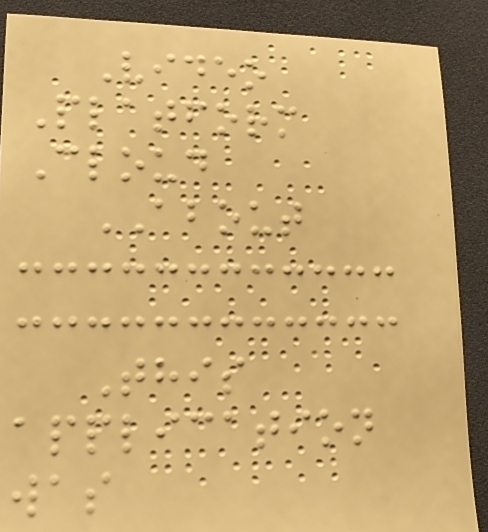Video
Platform
Cloud
ABOUT
This
application
was
